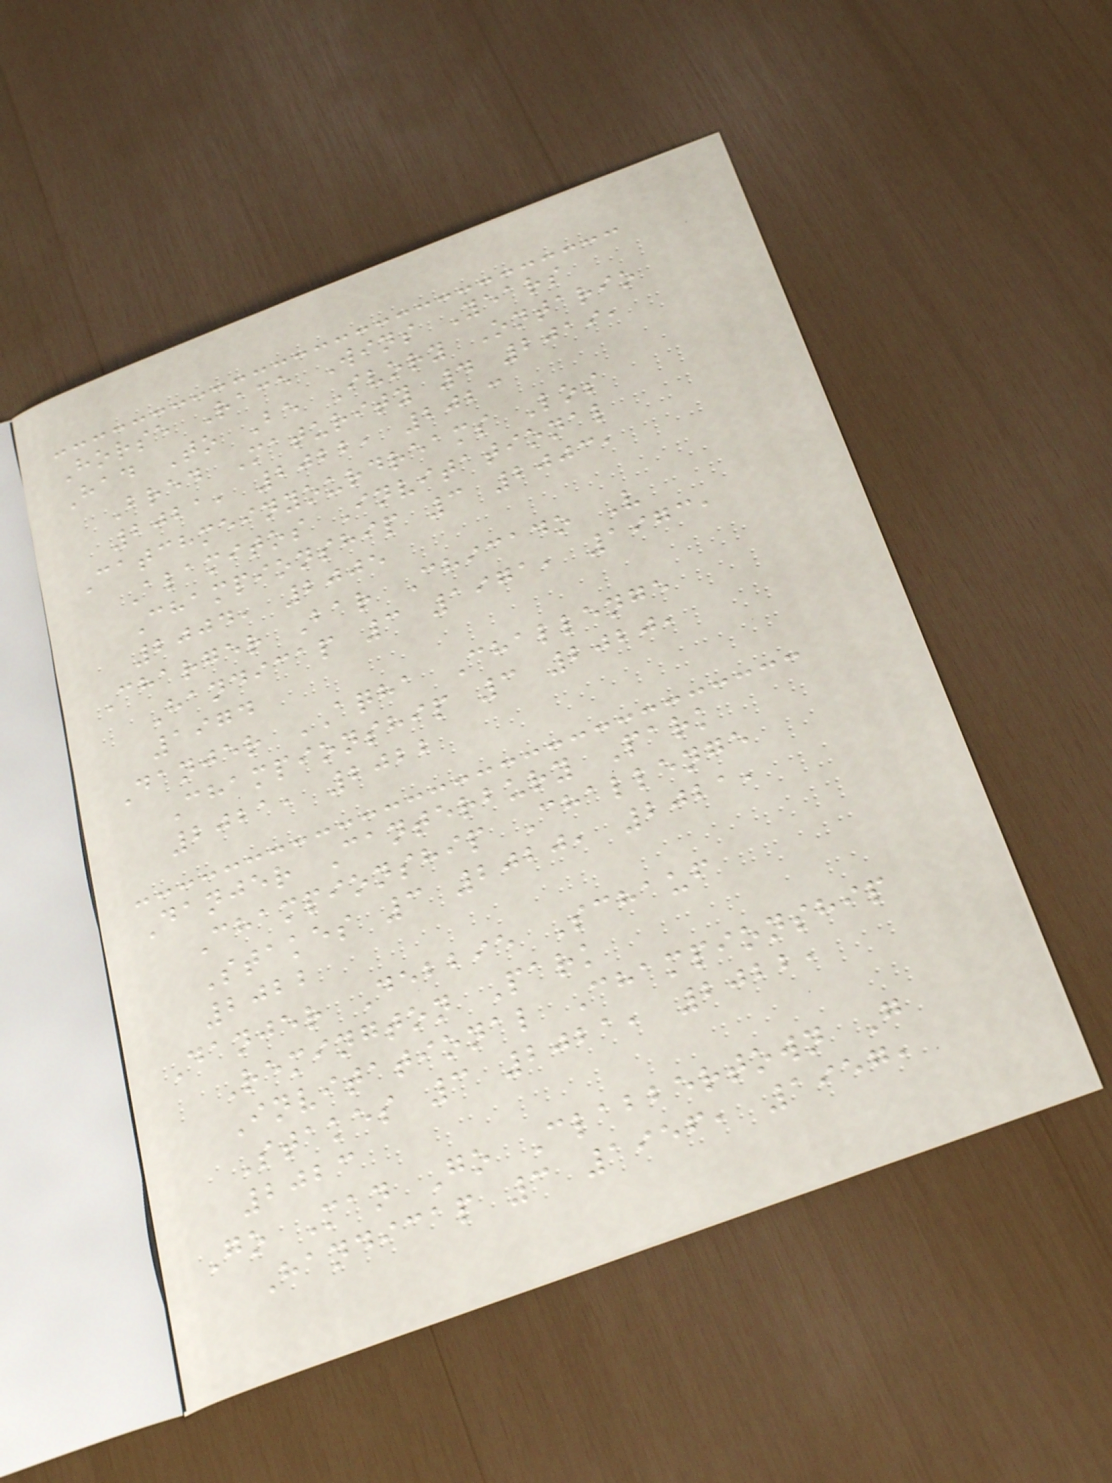Horse Race Wins Years
Had To Be Ivory Ontario
Bred Maturity 4 2019,
2021, 2022, 2023
Catchmeinyourdreams Los
Alamitos Invitational
Championship 3 2003,
2004, 2005
Charger Bar Chicado V
Handicap 3 1971, 1973,
1974
Danjer AQHA Challenge
Championship 3 2020,
2021, 2022
Danjer Canterbury Park
Championship Challenge
Stakes 3 2020, 2021,
2022
Danjer Debbie Schauf
Remington Park
Invitational Championship
Stakes 3 2021, 2022,
2023
Go Man Go Clabbertown G
Handicap 3 1956, 1957,
